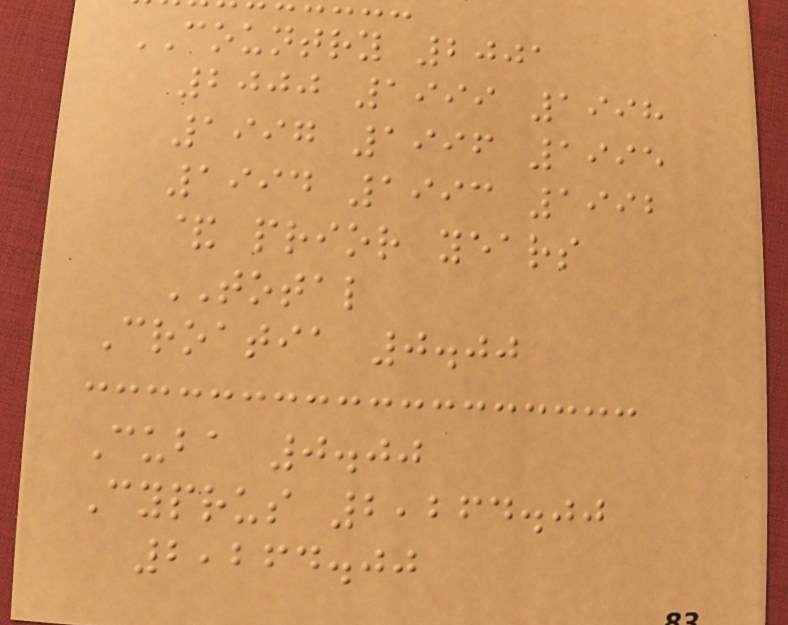COUNTRY 2001
2000 1999 1998
1997 1996 1995
1994 1993 1992
& prior years
TOTAL
Croatia 0.00
Cuba 0.00
Cyprus 2,264.00
2,264.00
